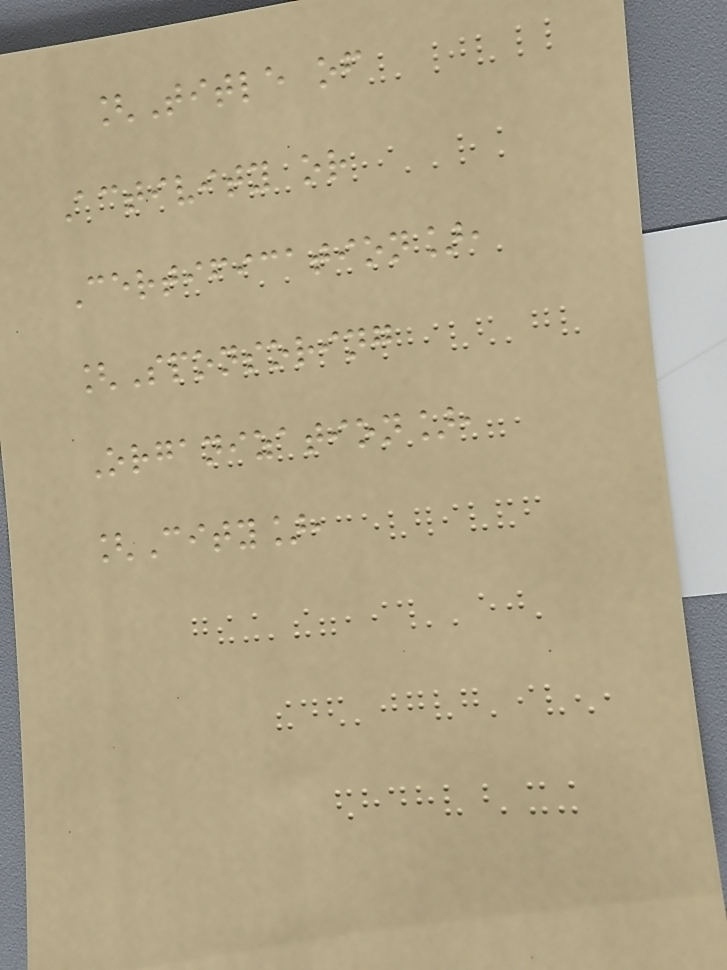[Title of
Activity or
Certification],
[Sponsoring
Organization],
[City],
